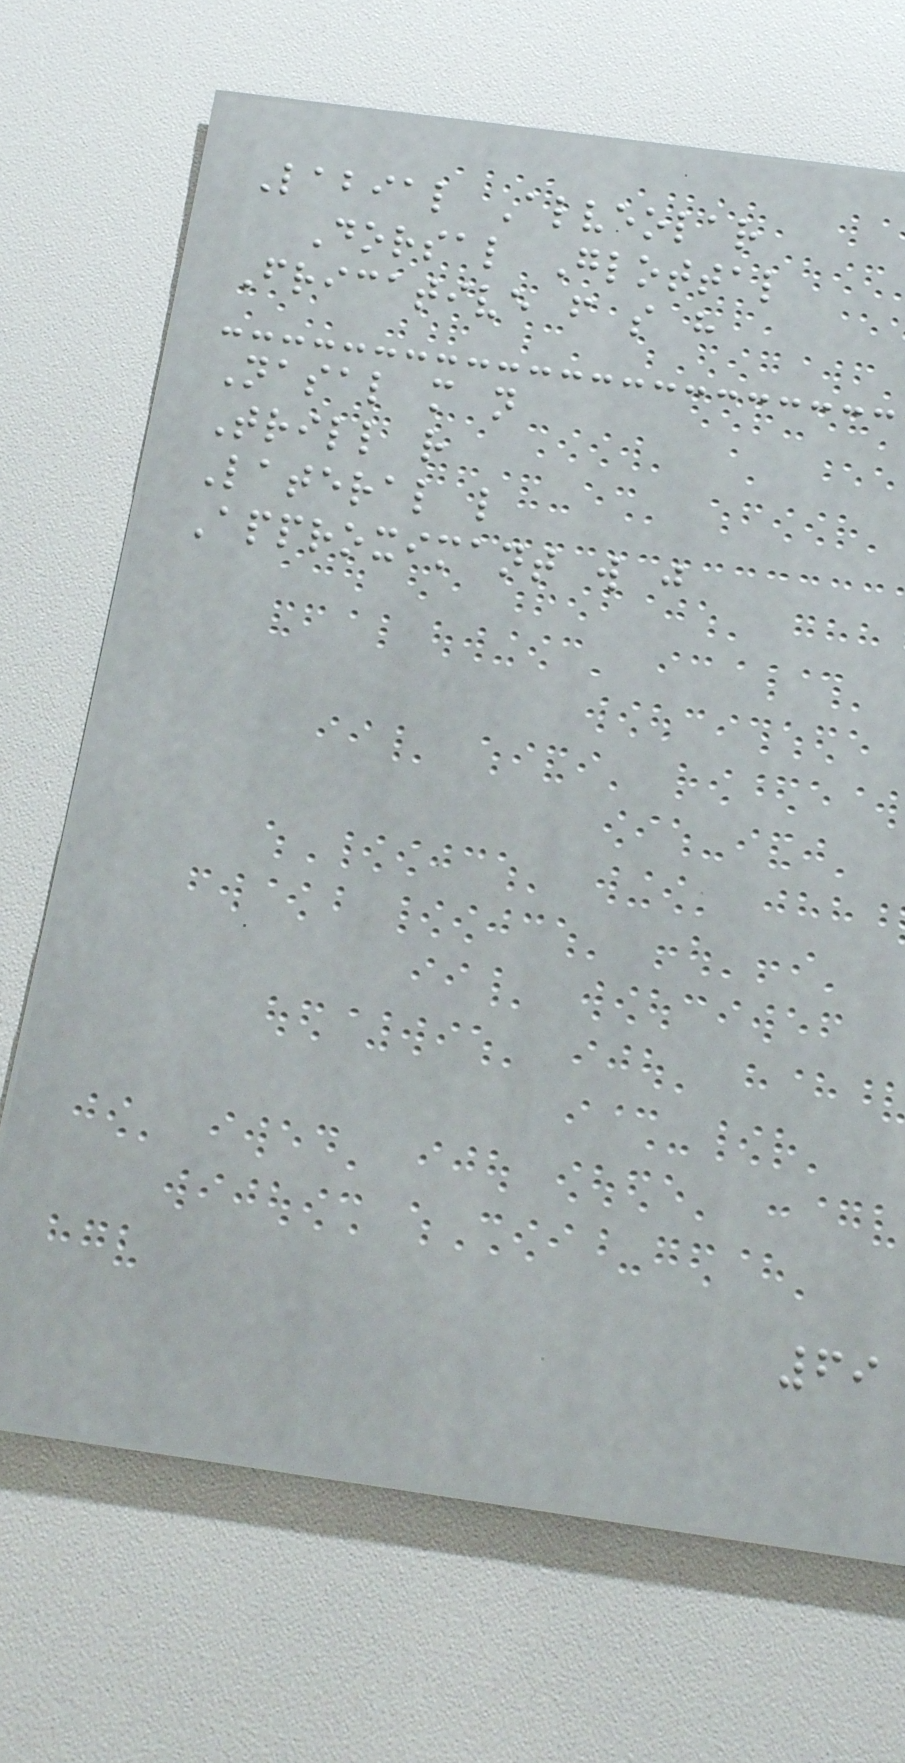Labial Alveolar
Dorsal Glottal
Fricative f s h
Nasal m n
Trill r
Lateral l
Approximant w j
69
